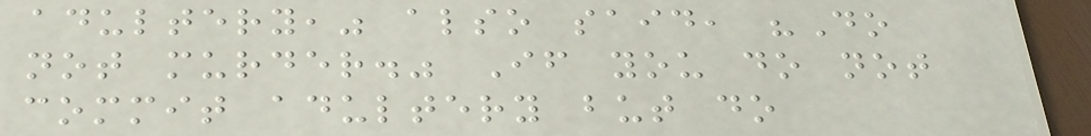adultery," also said, "Do
not murder." If you do not
commit adultery but do
